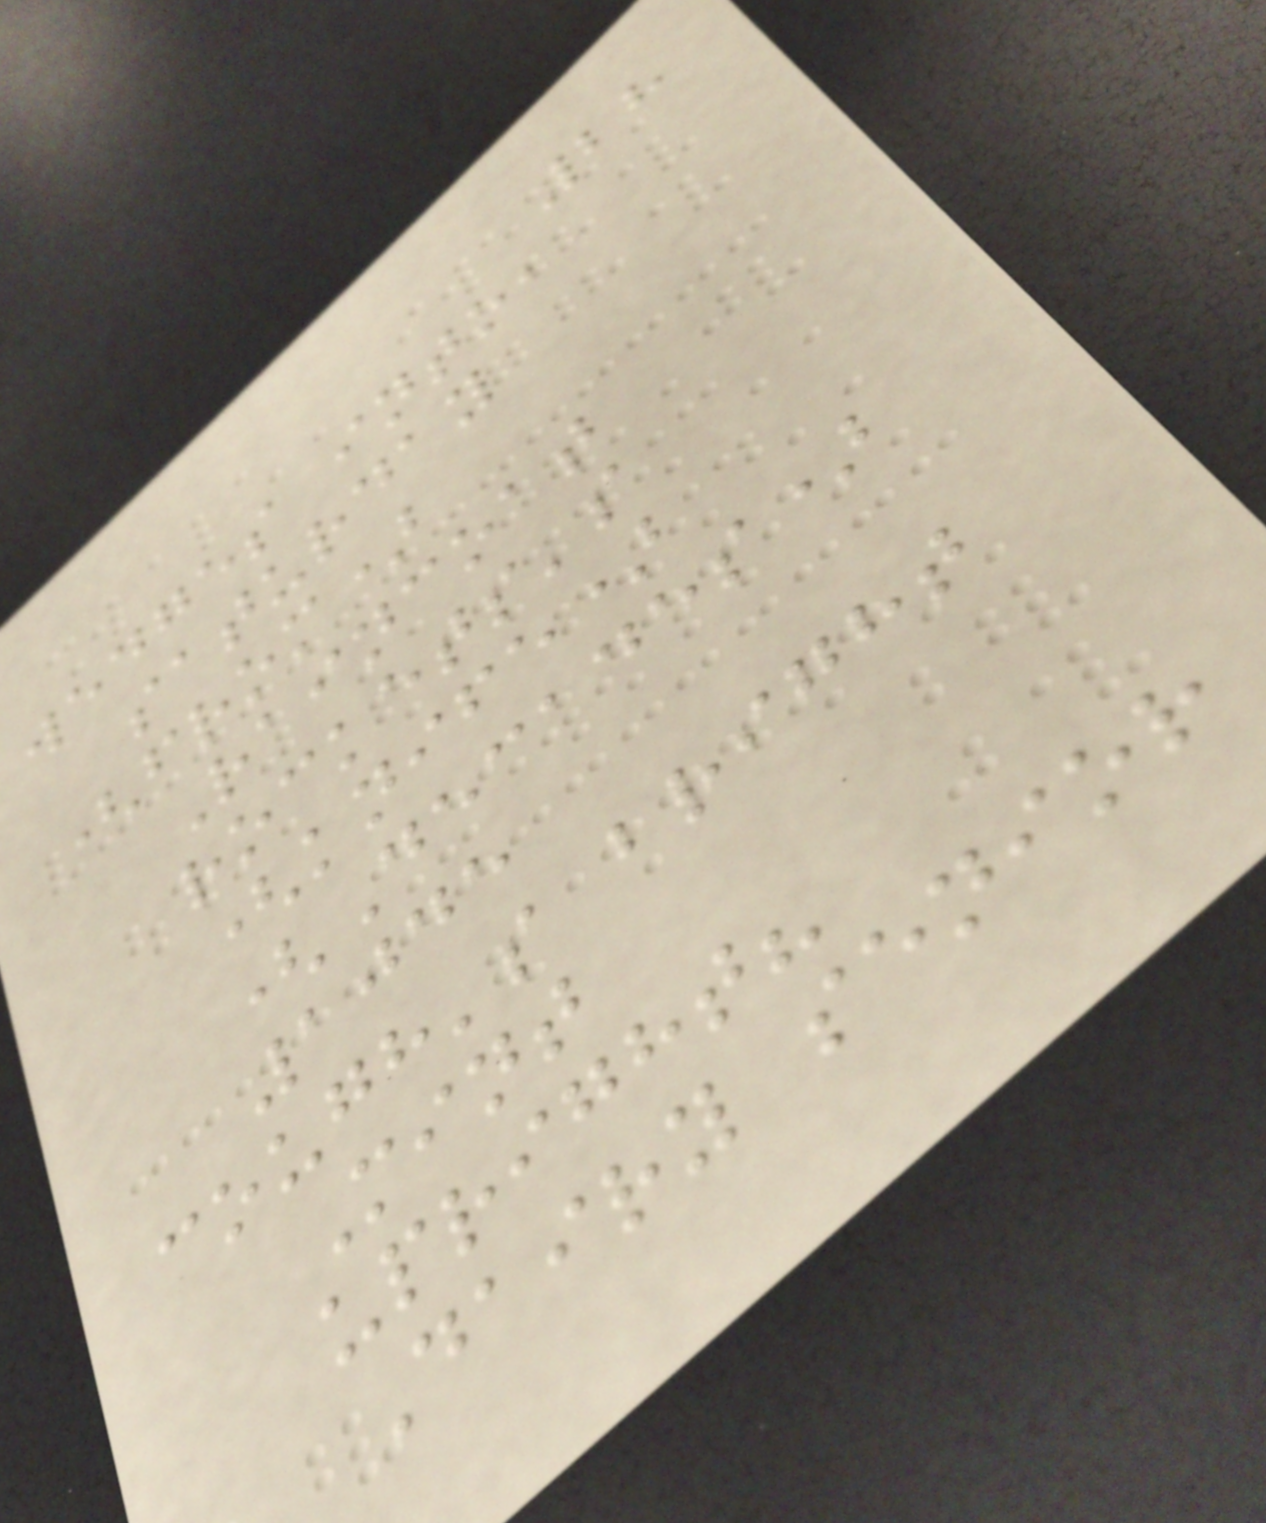28
wedges into,
saturday
(from)
Raincoat
rockets's
(knife)
(Decades)
1045
cough's bright
Mint
upright?
Dairy senior
